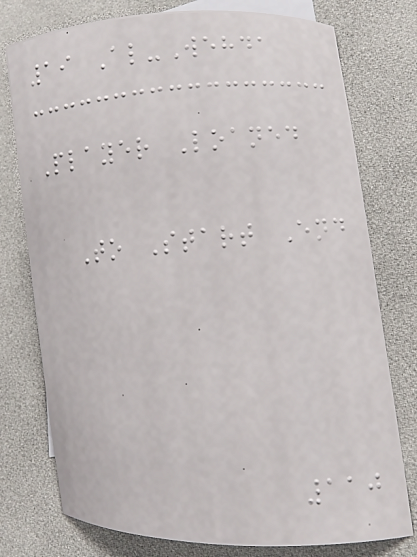19 Al-Wehda
Player Loaned
To Start End
110
